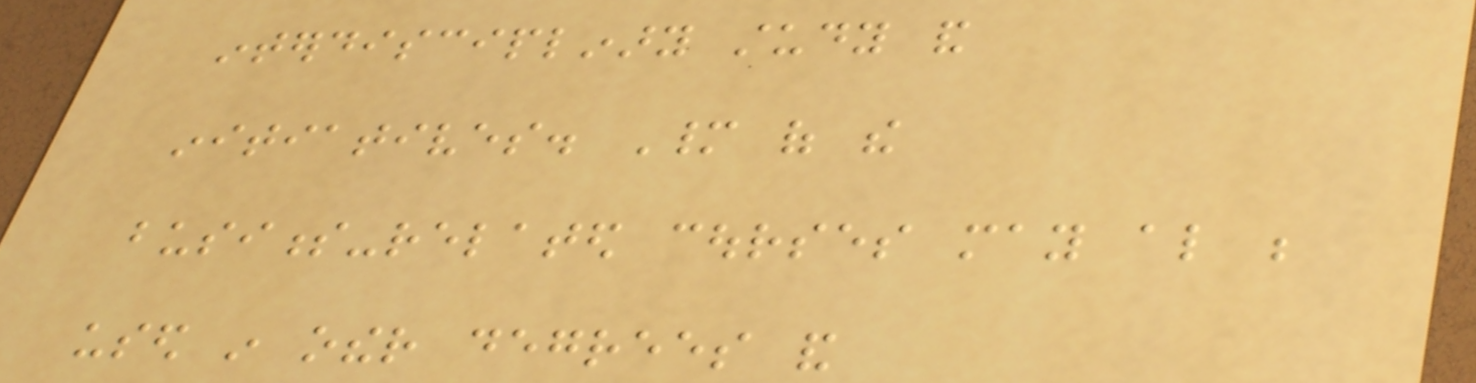interdisciplinary study and
initiatives. Many of the
business-related courses may also be
used in other degrees and
